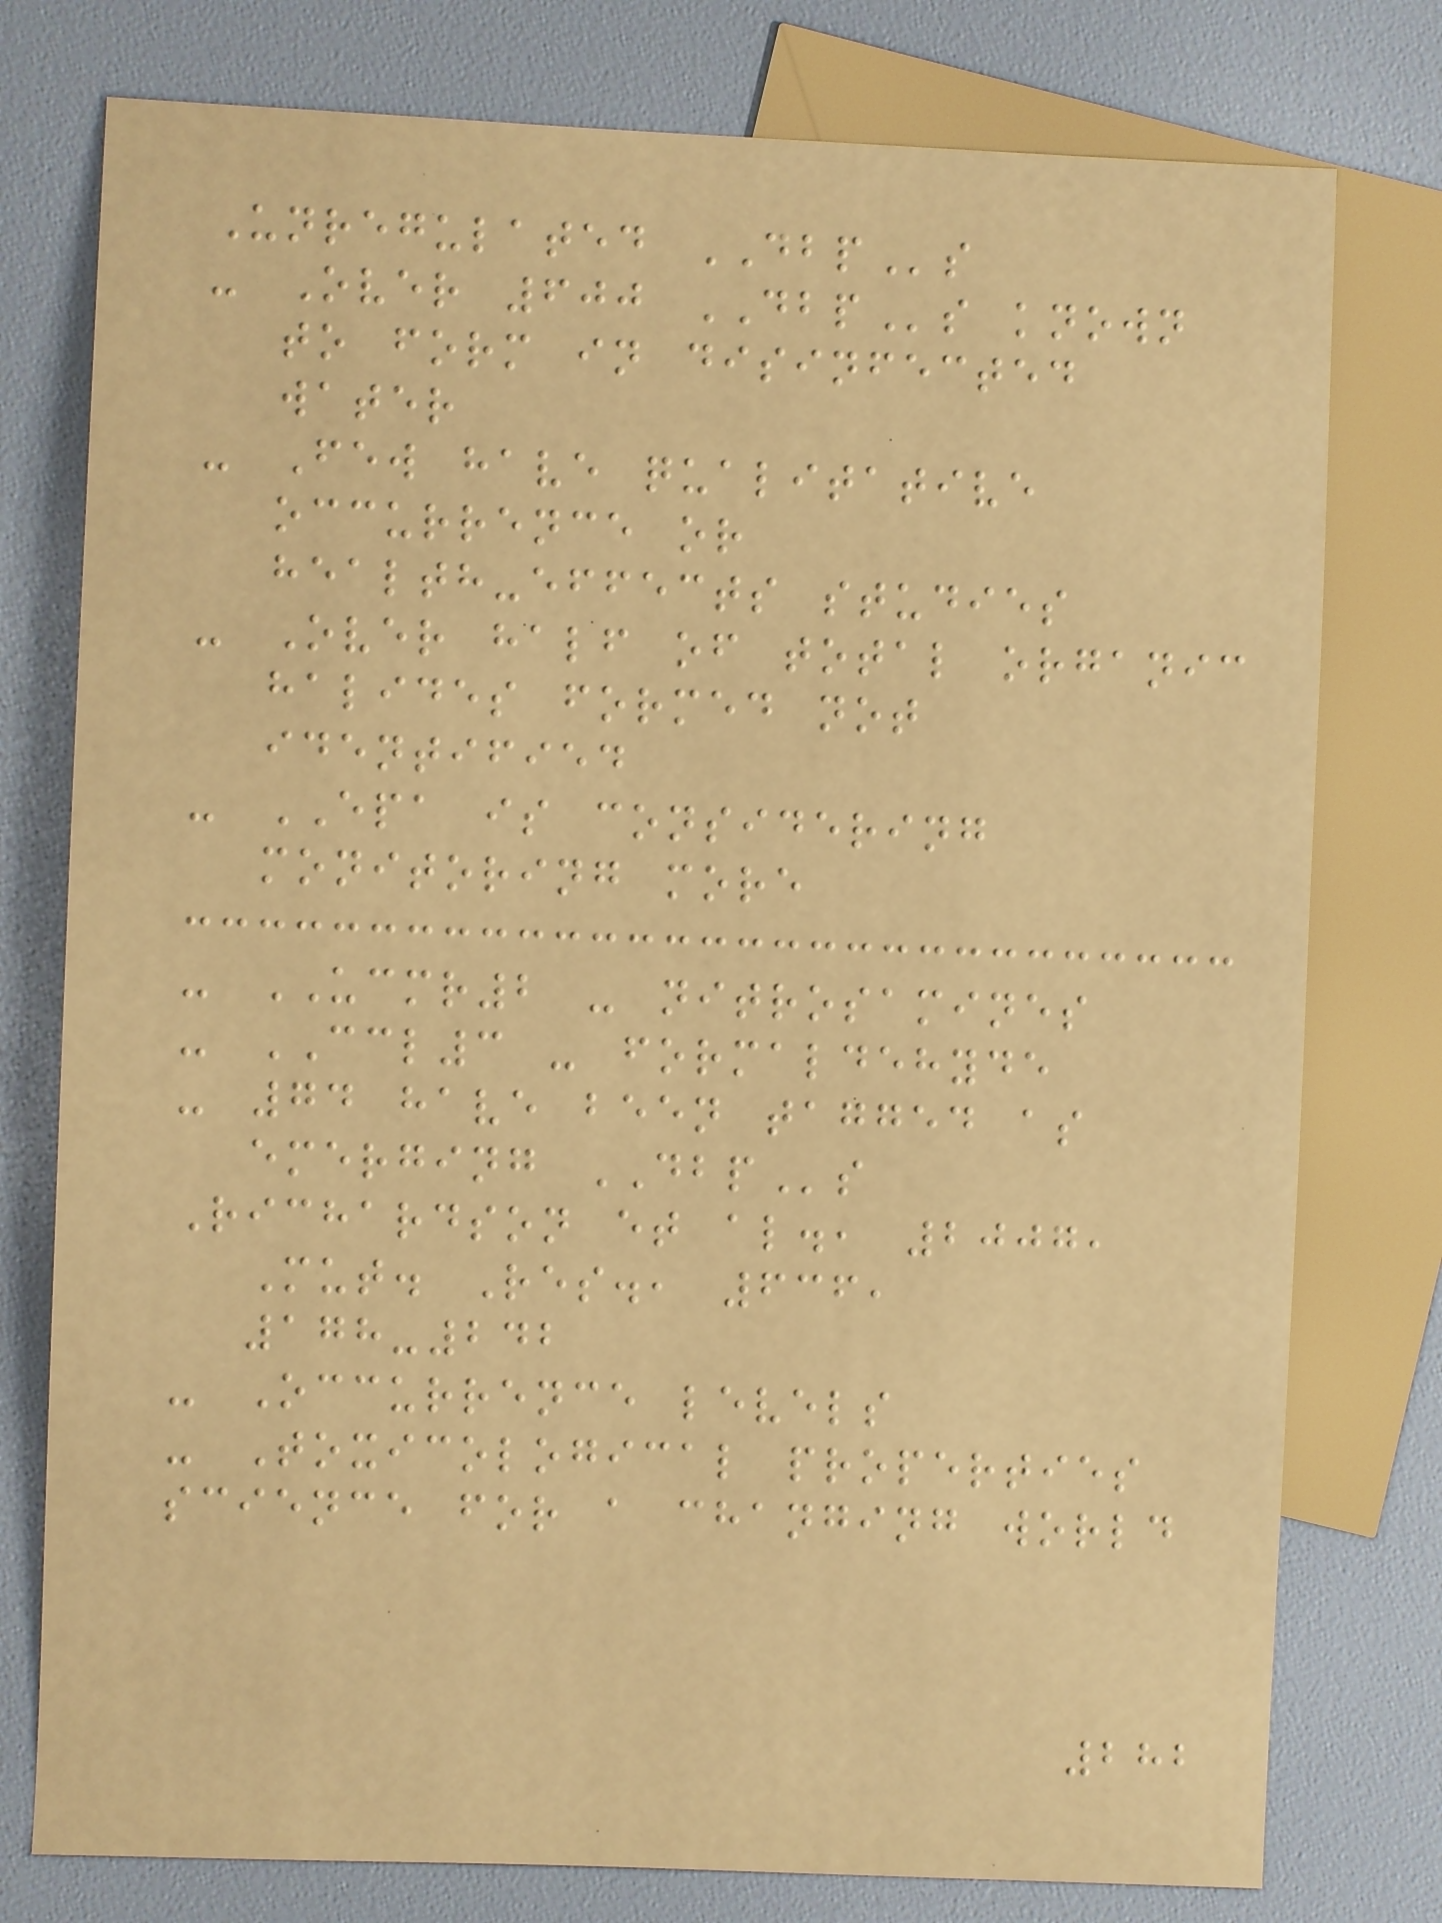Unregulated DBPs
- Over 600 DBPs known
to form in disinfected
water
- Few have qualitative
occurrence or
health-effects studies
- Over half of total organic
halides formed not
identified
- EPA is considering
monitoring more
- UCMR2 - nitrosamines
- CCL3 - formaldehyde
- 74 have been tagged as
emerging DBPs
Richardson et al., 2007,
Mut. Res., 636,
178-242
- Occurrence levels
- Toxicological properties
science for a changing world
282
